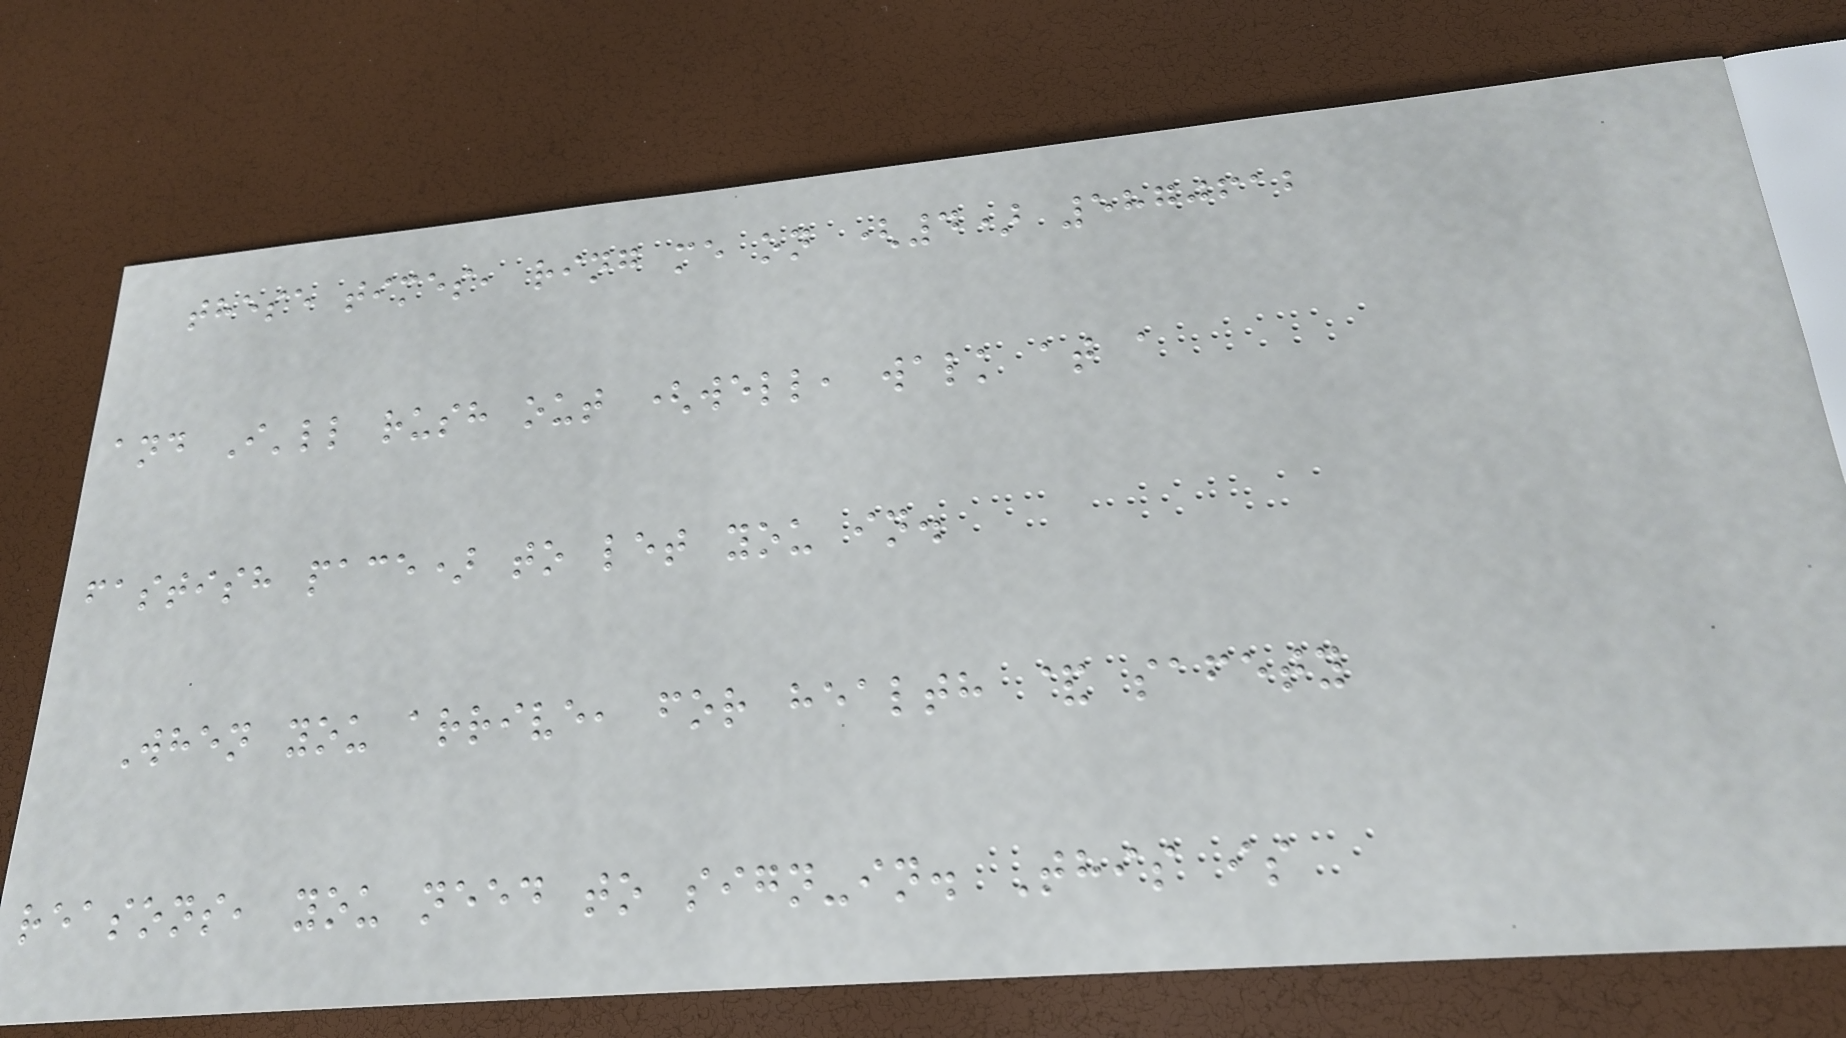these times, ring me on (4) 5870612
and I'll rush out (well, walk at a
fastish pace) to let you in.
When you arrive, for health & safety
reasons, you need to sign-in. This is
